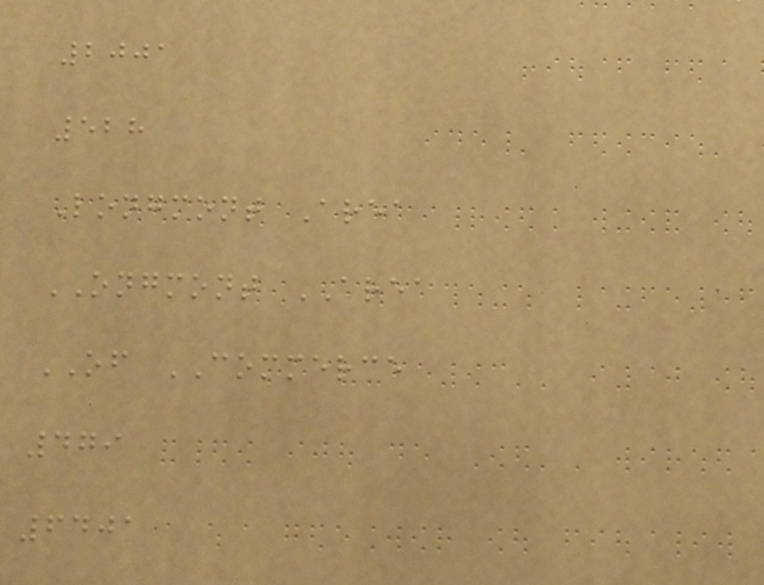2001
528
Longmont Area
ONGMONT AREA
OF COMMERCE
479
6401
